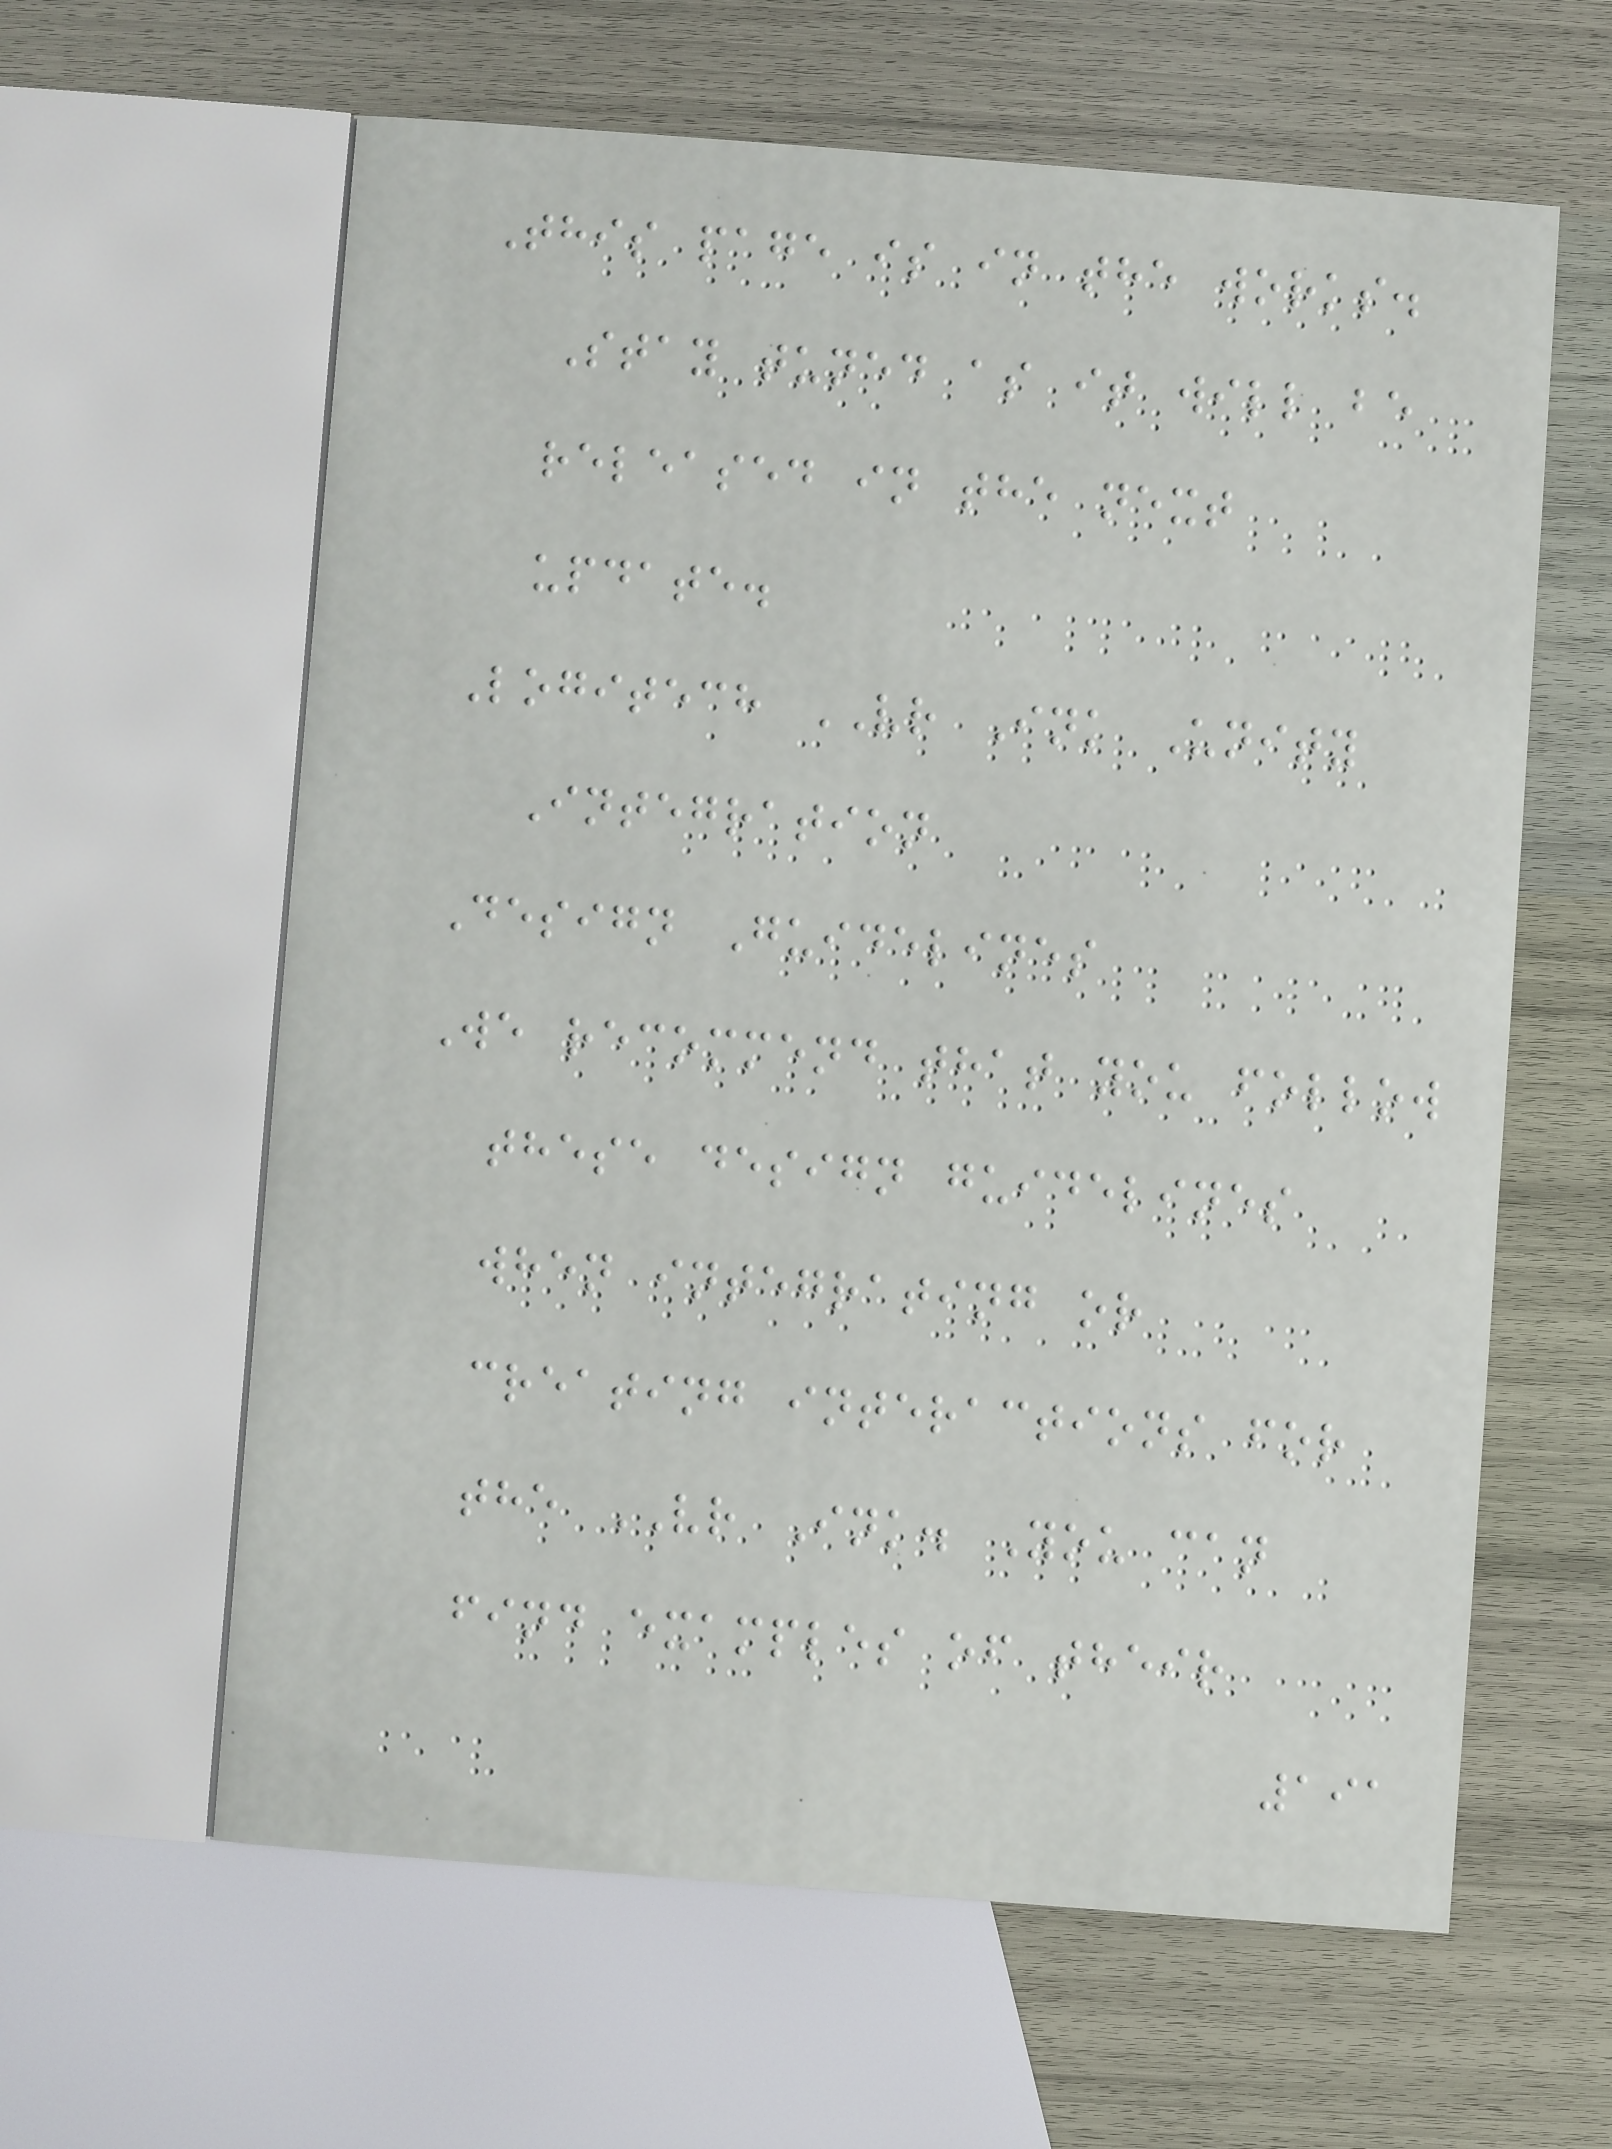This page is in the works.
Stay tuned as it will be
released in the next
update.
Logitech VR Ink Unity
Integration
Design Guidelines
We recommend that you follow
these design guidelines
when integrating or
creating interactions for
the VR Ink. You can
find examples of their
191
